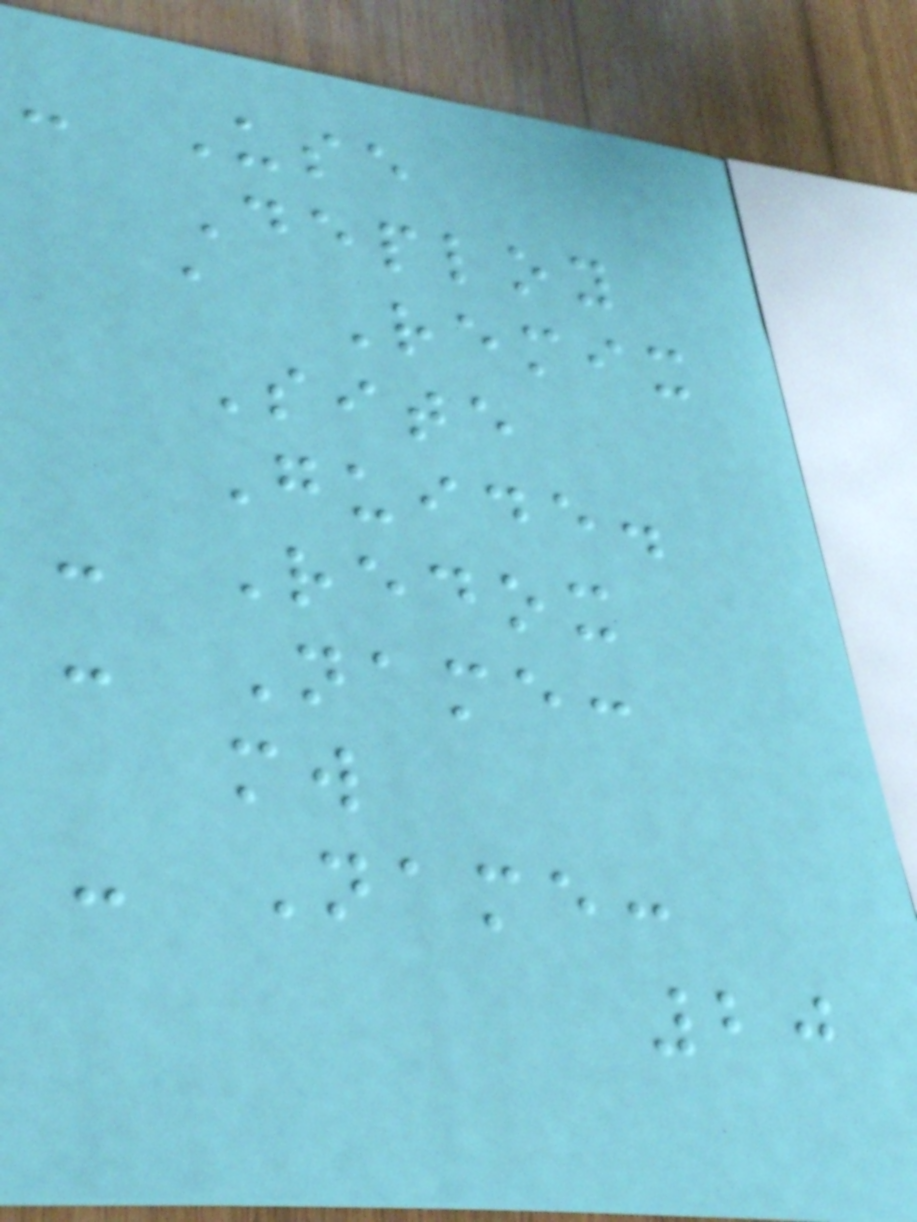- Use
Deploy
a Remix
Site
Guide.
- Redox
- Name:
mw
- Name:
20
